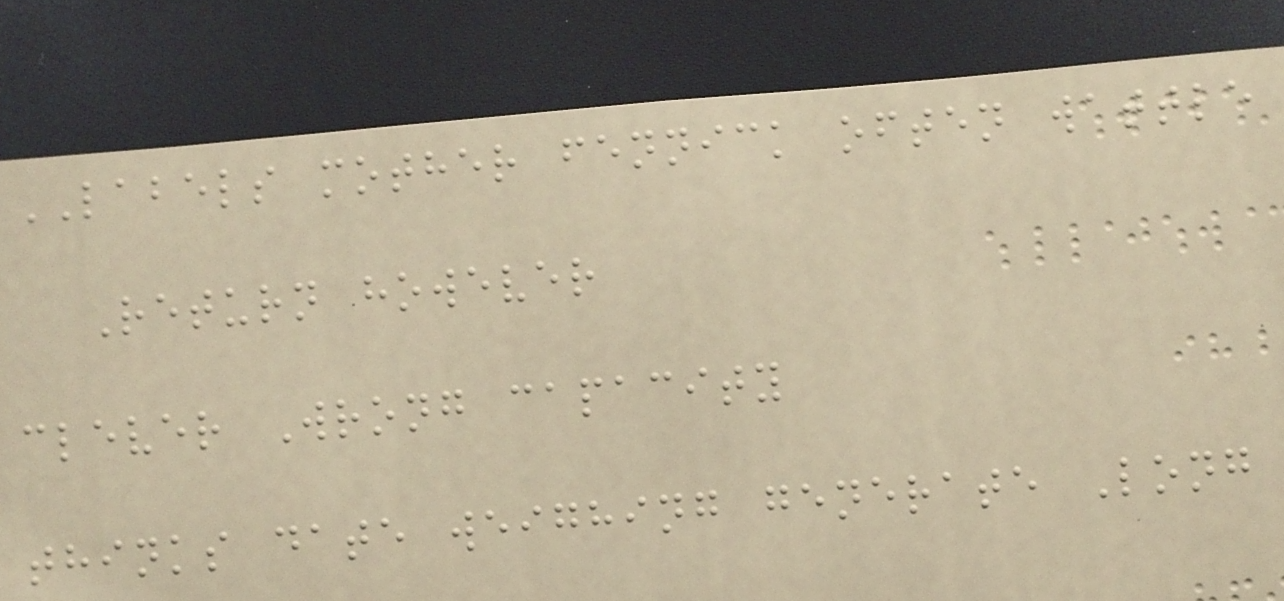LABELS mother fennick often wattle
Return however
clever Wrong capacity
thinks date weighing generate Long
